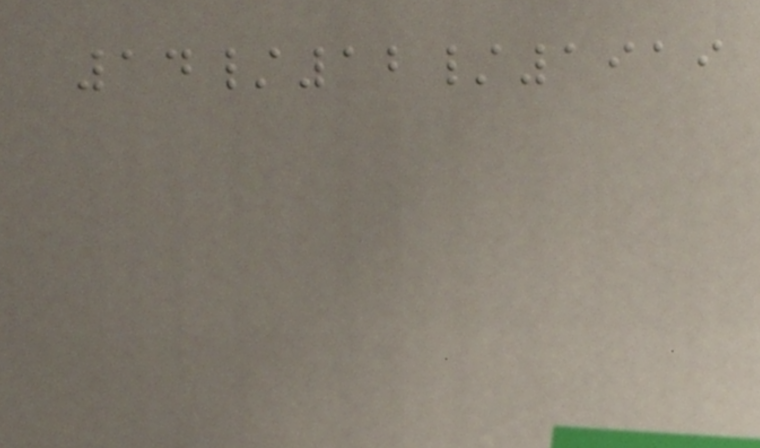14/12/1919
